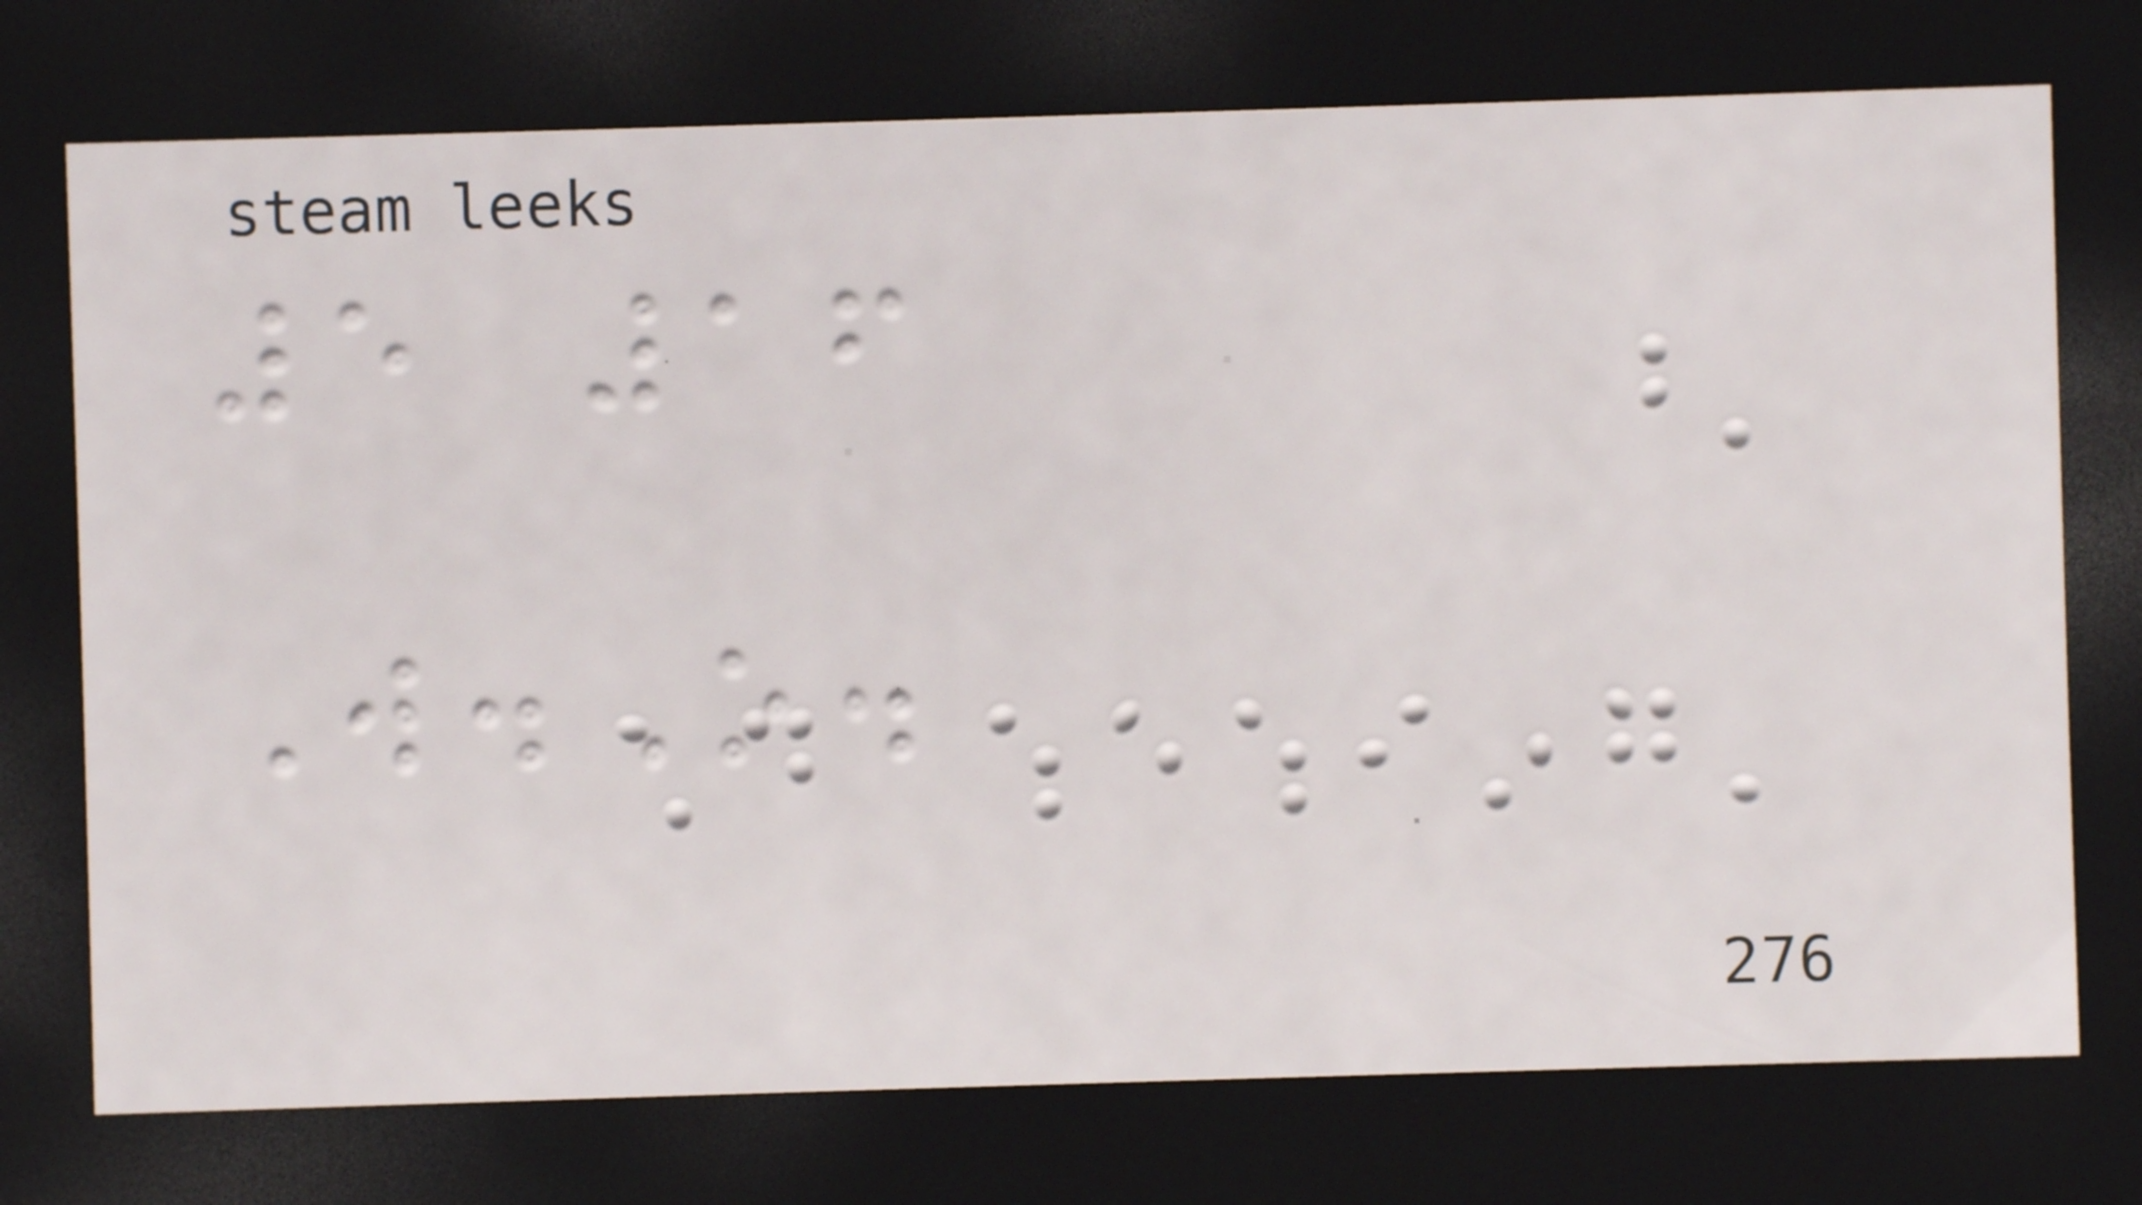5 16
W.O.
